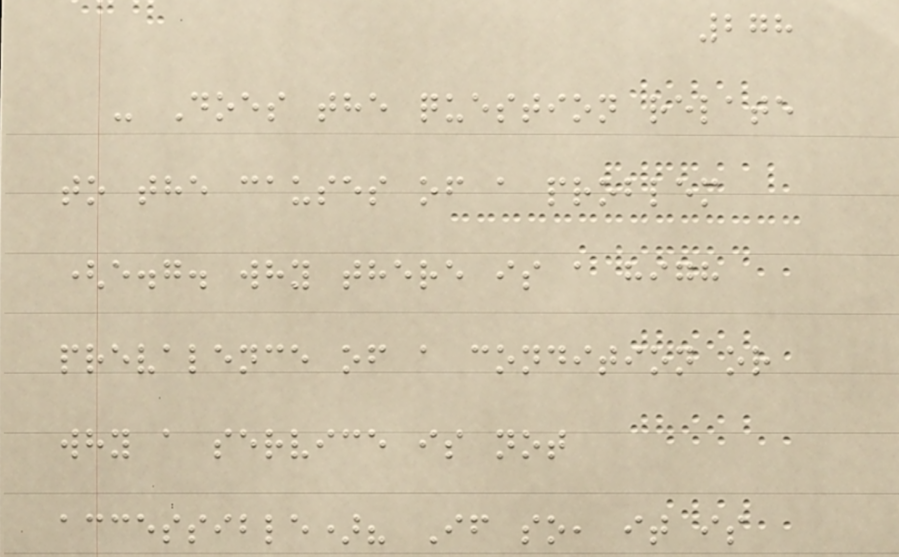278
- Does the question relate
to the causes of a problem
(e.g. why there is a high
prevalence of a condition or
why a service is not
accessible)? If so, it is
